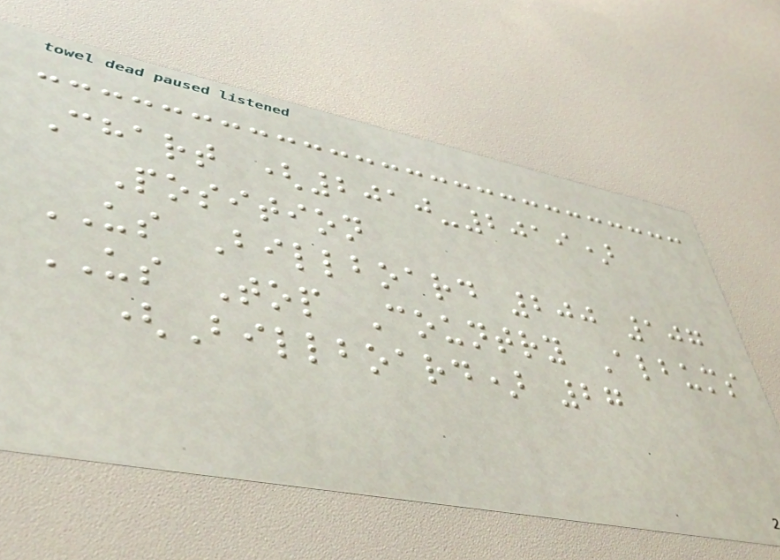Chart (2010-2019)
Position
US Billboard 200 107
US Top Country Albums
(Billboard) 27
